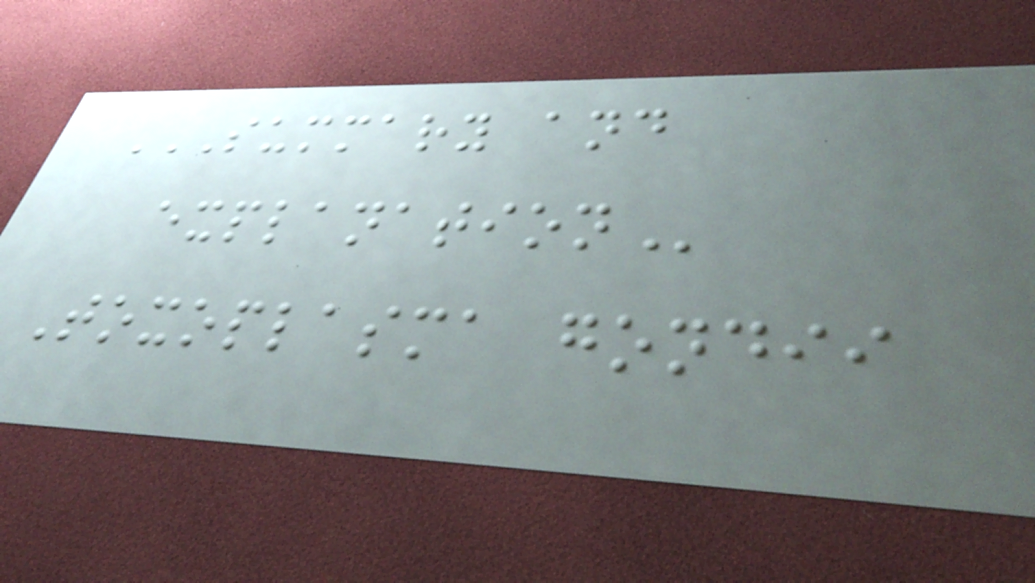SUMMARY AND
EXPLANATION
Toxoplasma gondii
